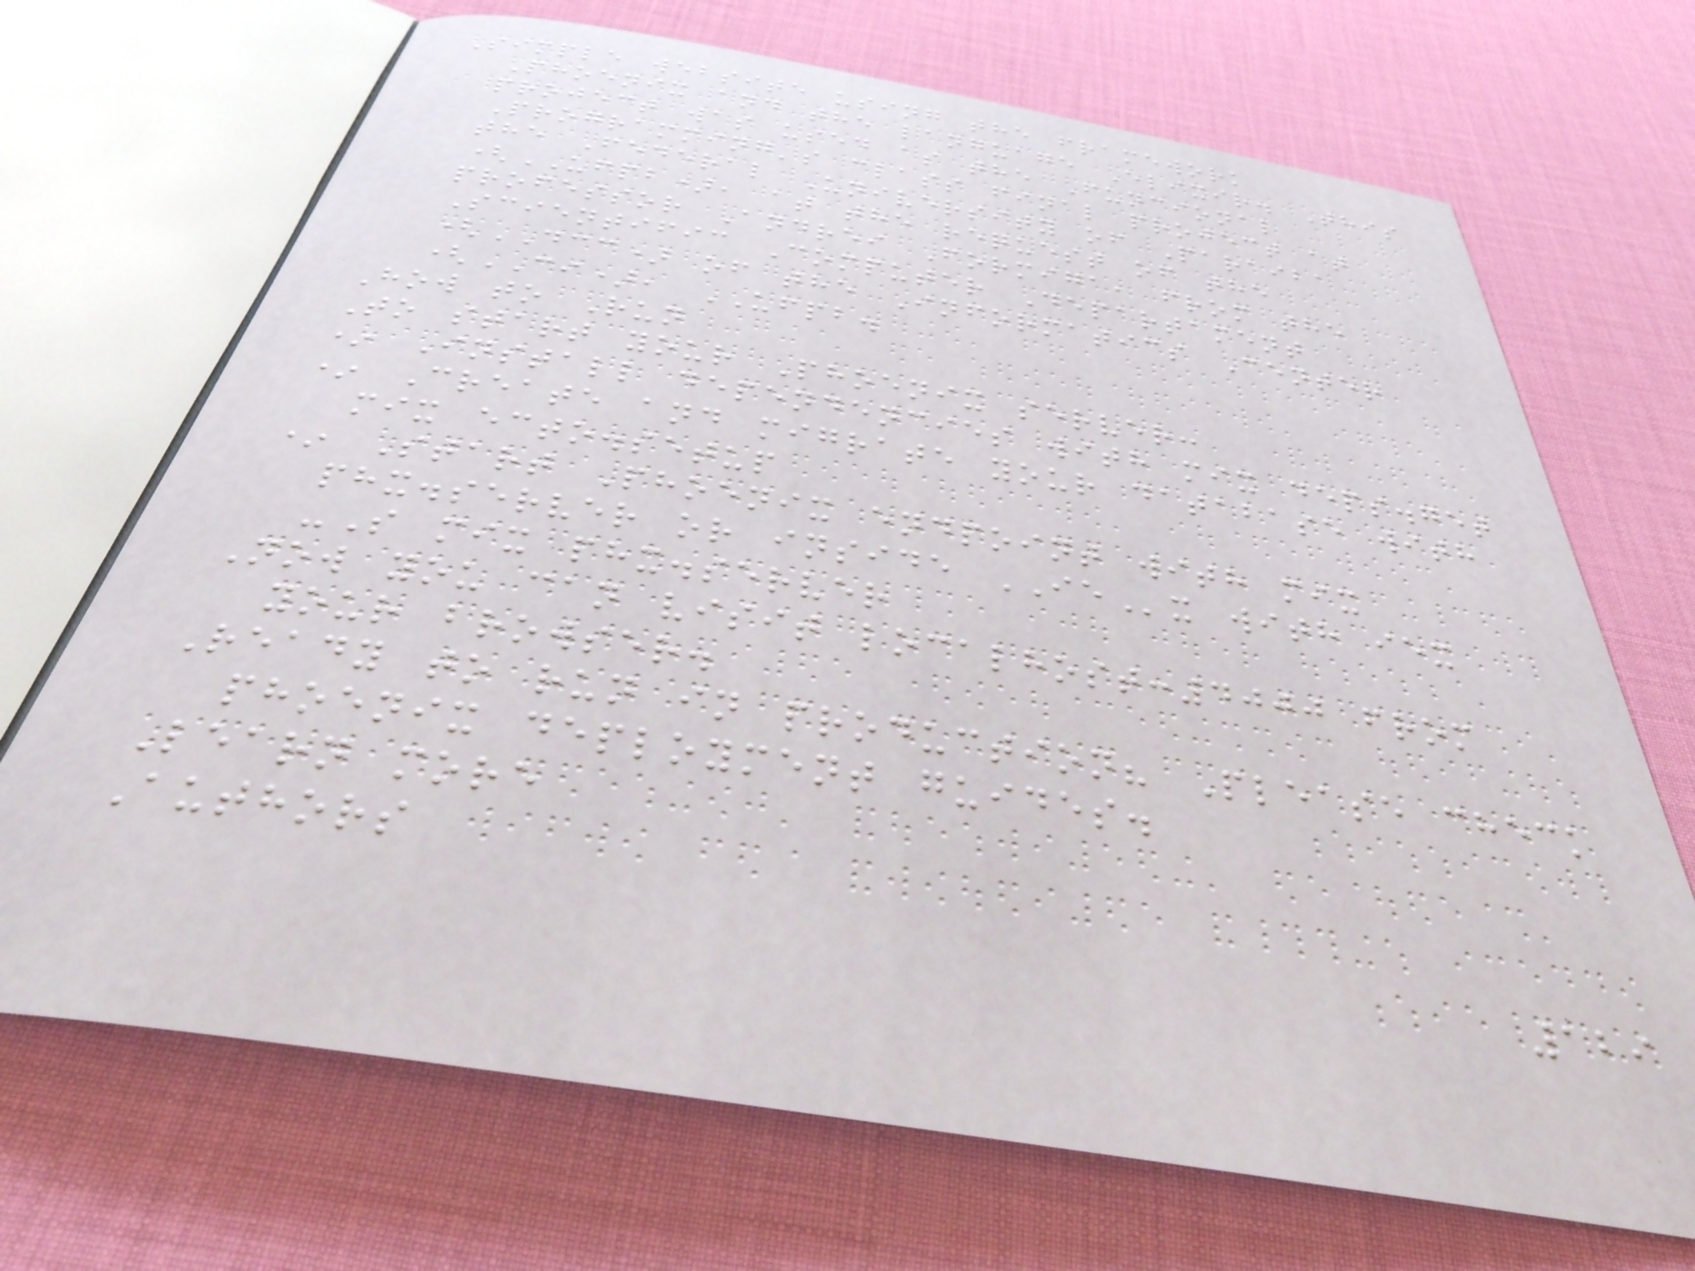Simple website using the framework
Phoenix and the language Elixir. This
project was used as the Funcional
Programming's class final project at
the Federal University of Paraiba
(UFPB), at the request of the
professor Andrei Formiga, from the
Scientific Computer Departament
(DCC) of the Informatics Center
(CI), UFPB.
How to Run
To start your Phoenix server:
* Install dependencies with mix deps.get
* Create and migrate your database with
mix ecto.setup
* Start Phoenix endpoint with mix
phx.server or inside IEx with iex
-S mix phx.server
Now you can visit localhost:4000 from
your browser.
Ready to run in production? Please check
phoenix deployment guides.
Learn more
Authors
129
